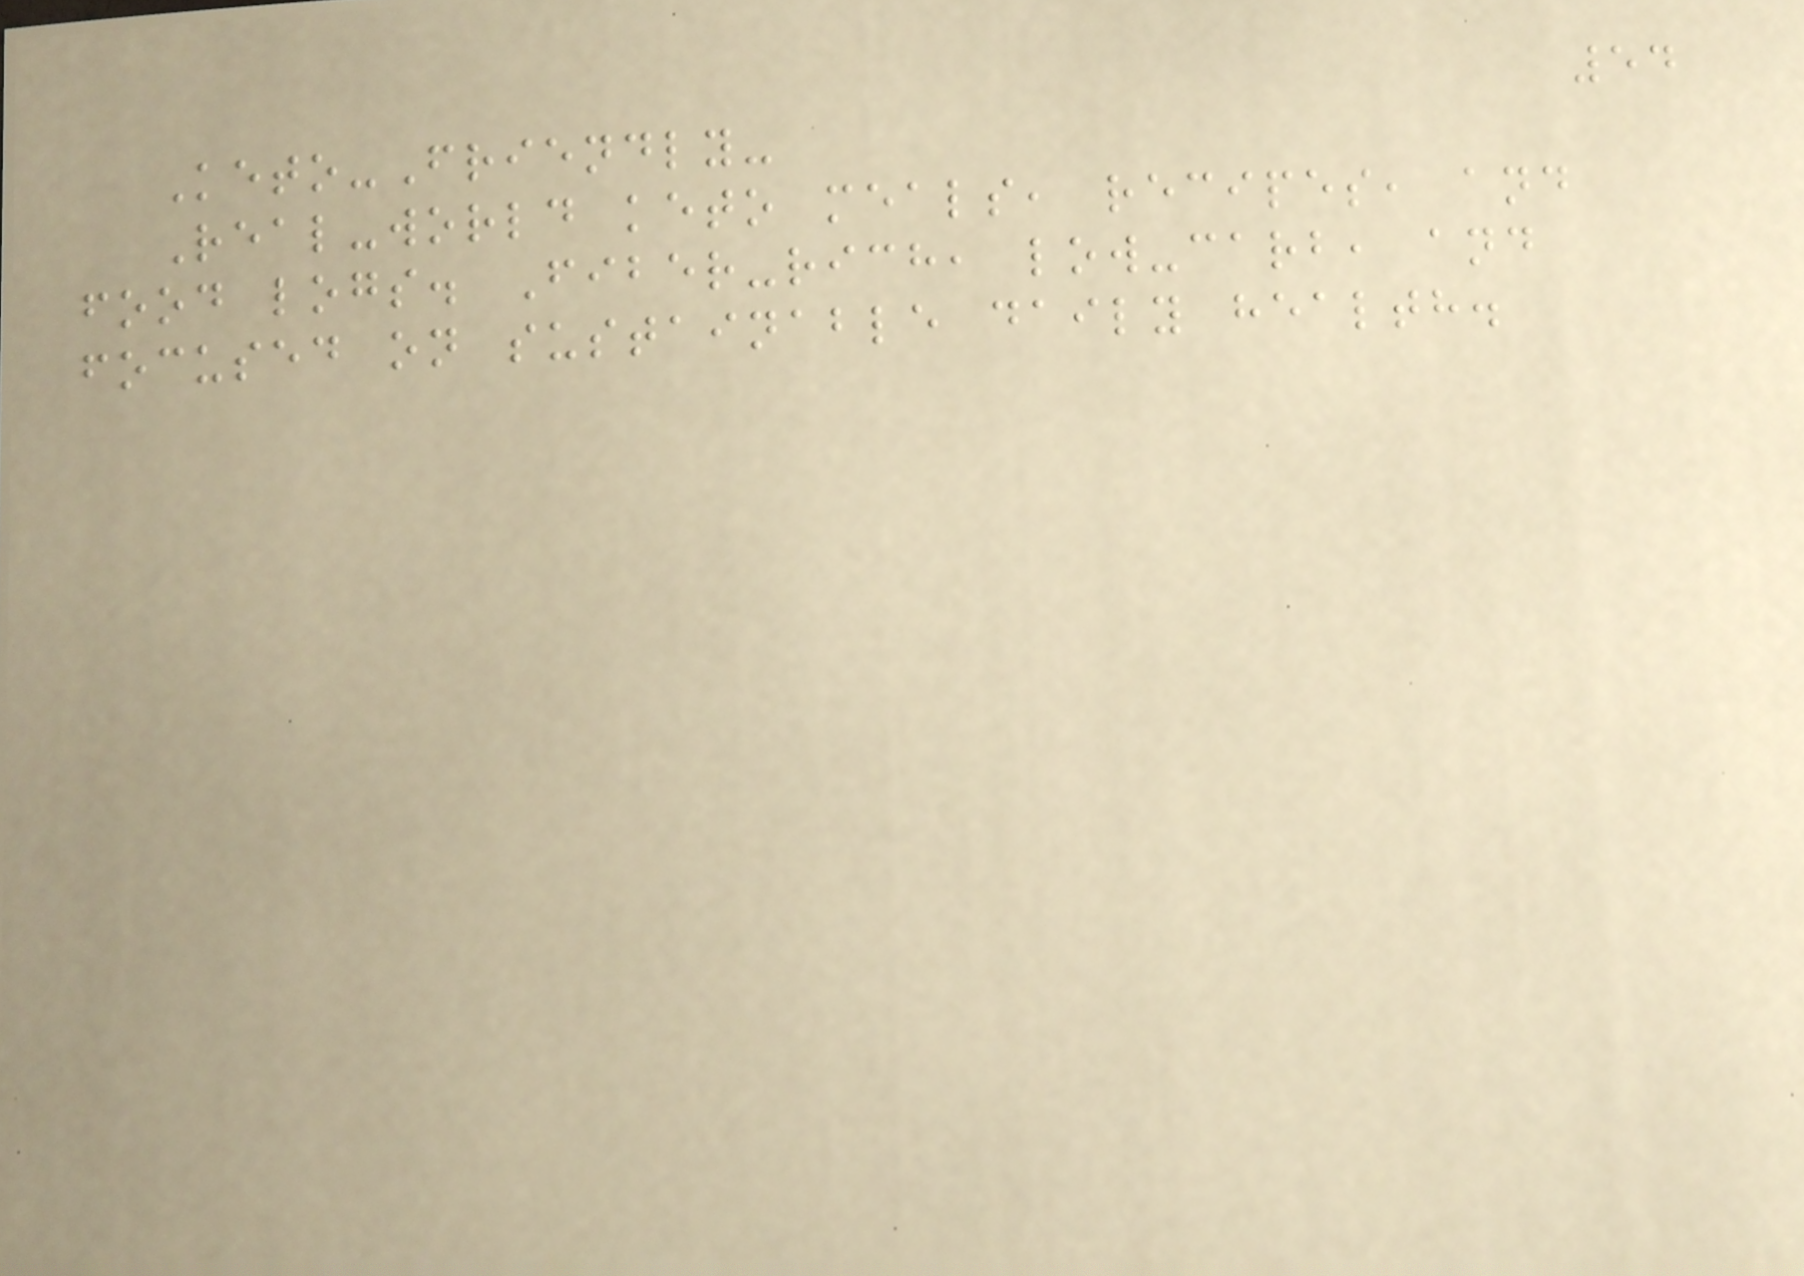54
Keto-Friendly-
Real-world keto meals, recipes, and
food logs. Fiber-rich, low-carb, and
focused on sustainable daily health.
